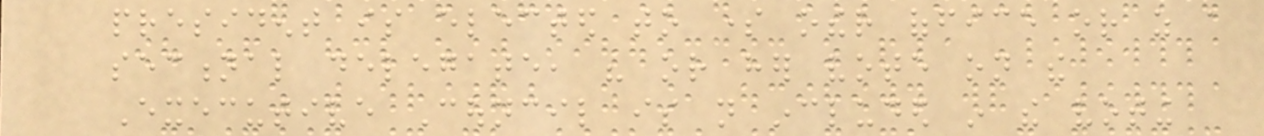president is elected to some other office or as a
sectional delegate, his or her vote on the
Executive Council is not included in the voting
